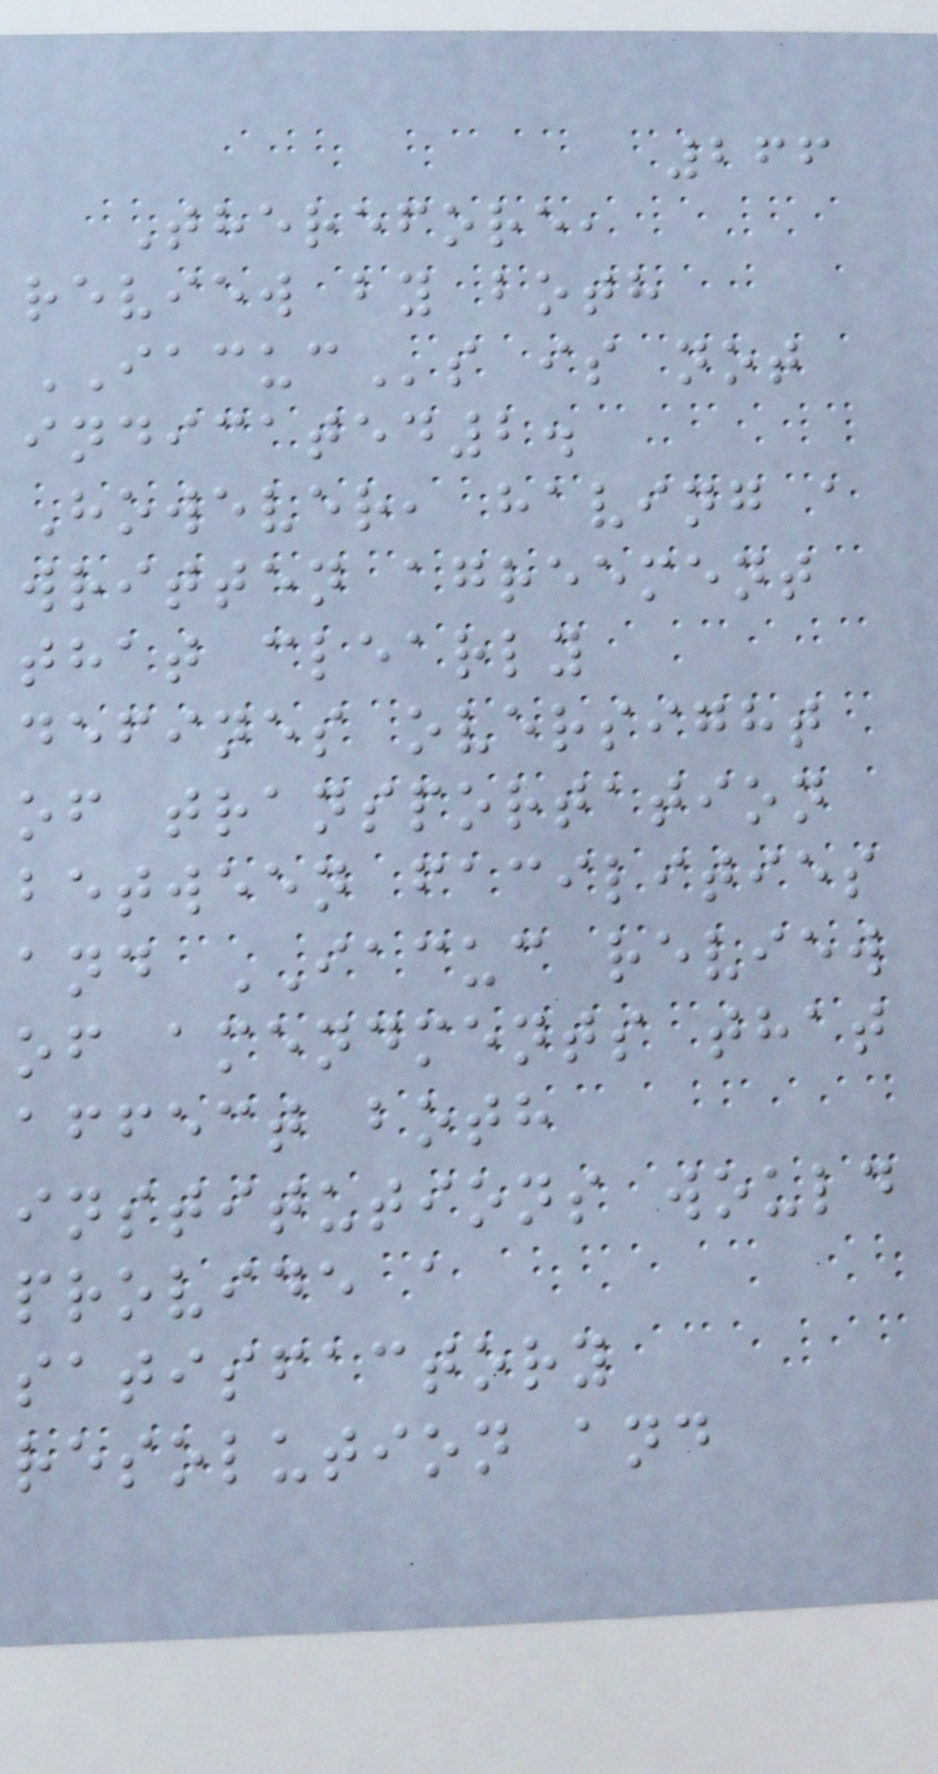266
Therefore,
review by both
IACUCs is not
indicated2.
However, having a
written agreement
that clearly
defines oversight
of transportation
between facilities
and IACUC review
of amendments that
affect both
institutions would
provide a
satisfactory
resolution and
